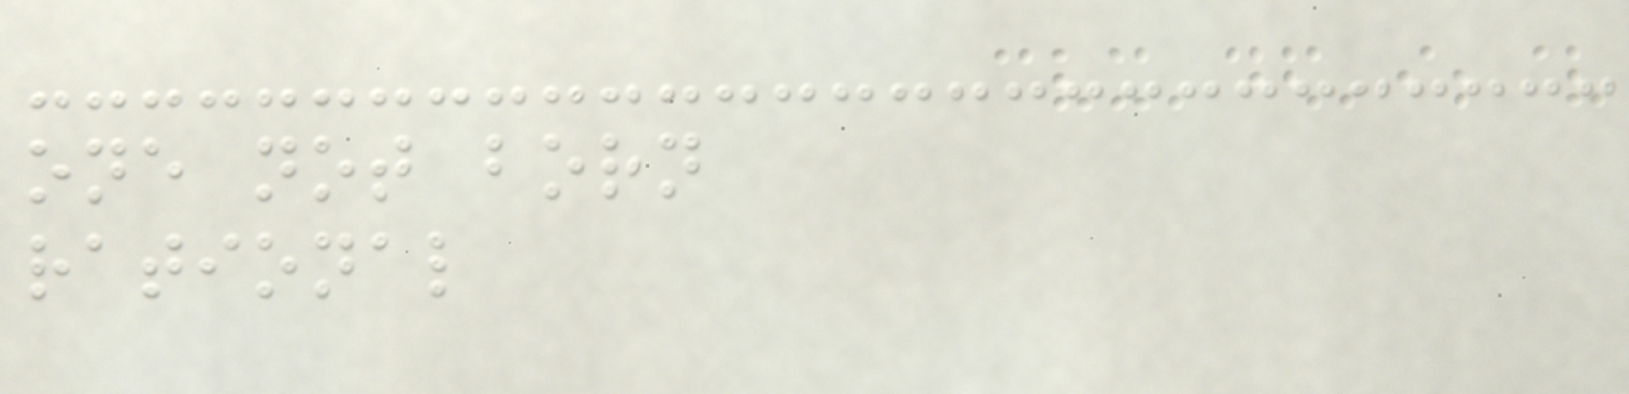one not born
rational
